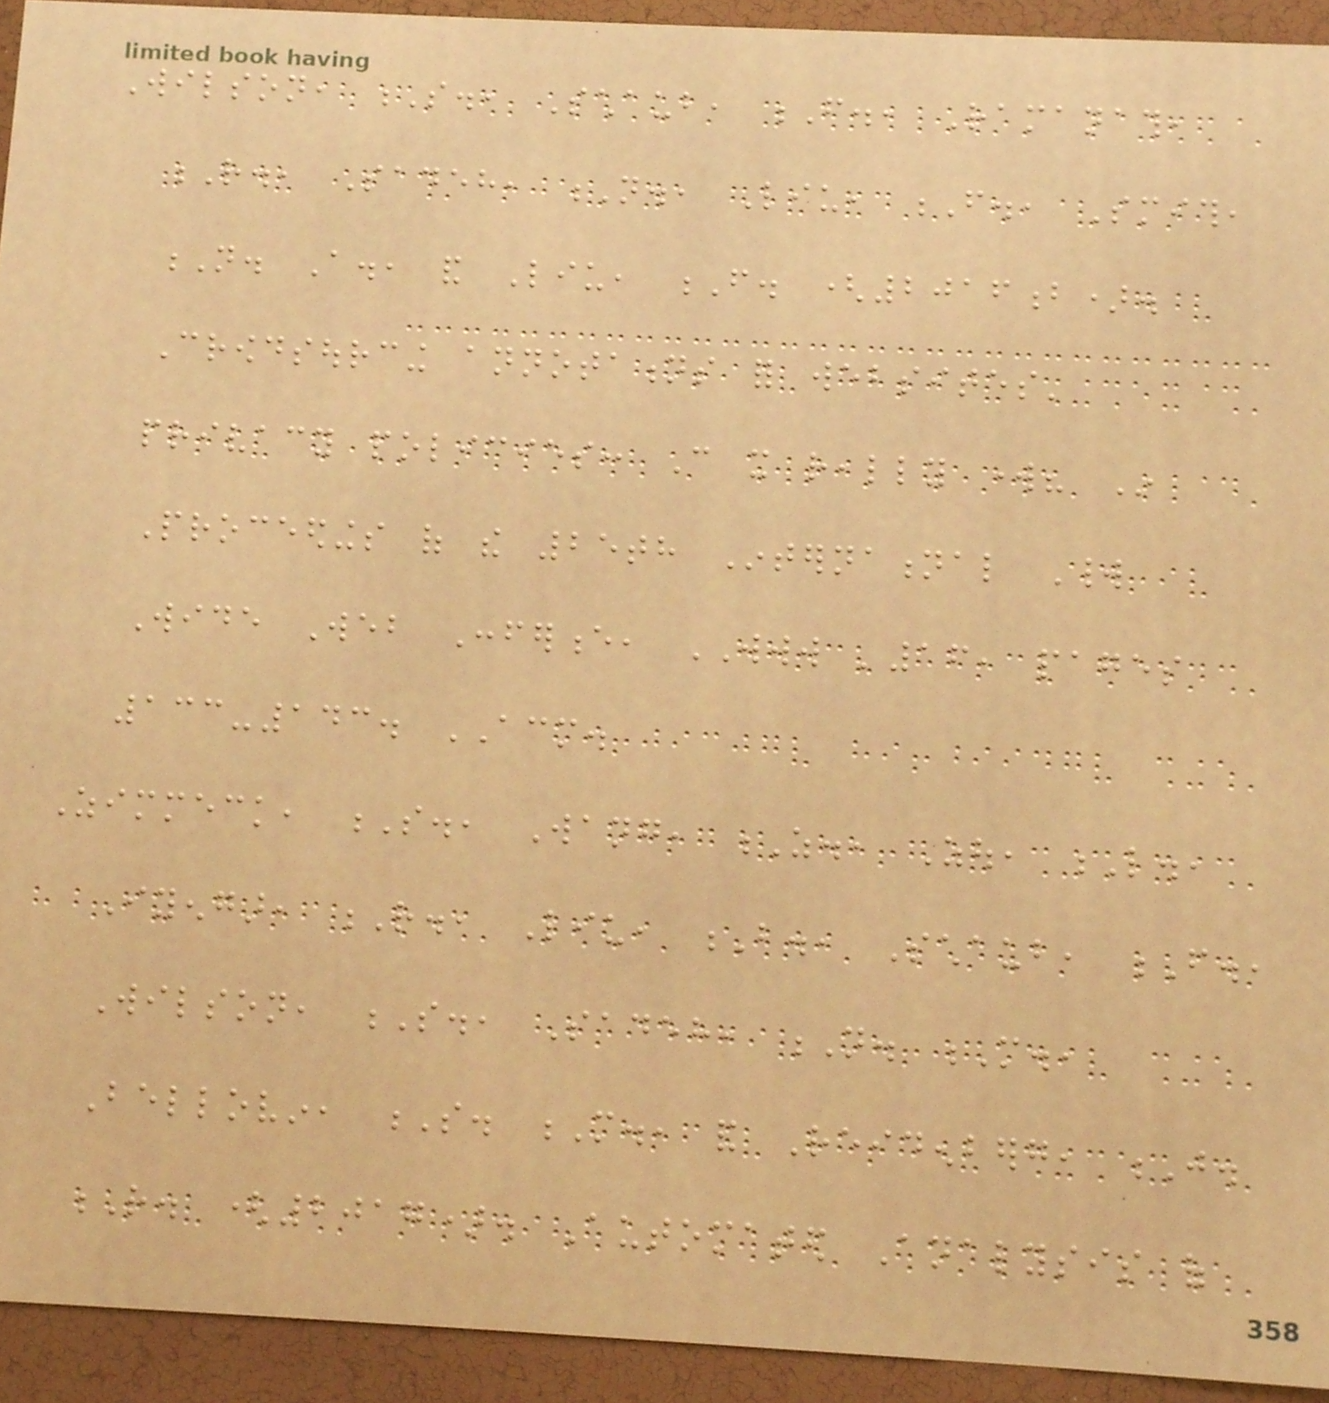Wilson, S., Schaub, F., Ramanath,
R., Sadeh, N., Liu, F., Smith,
N. A., and Liu, F. (2016b).
Crowdsourcing annotations for websites'
privacy policies: Can it really work? In
Proceedings of the 25th International World
Wide Web Conference, WWW '16, pages
133-143. ACM.
Zimmeck, S., Wang, Z., Zou, L.,
Iyengar, R., Liu, B., Schaub, F.,
Wilson, S., Sadeh, N. M.,
Bellovin, S. M., and Reidenberg, J.
R. (2017). Automated Analysis of
